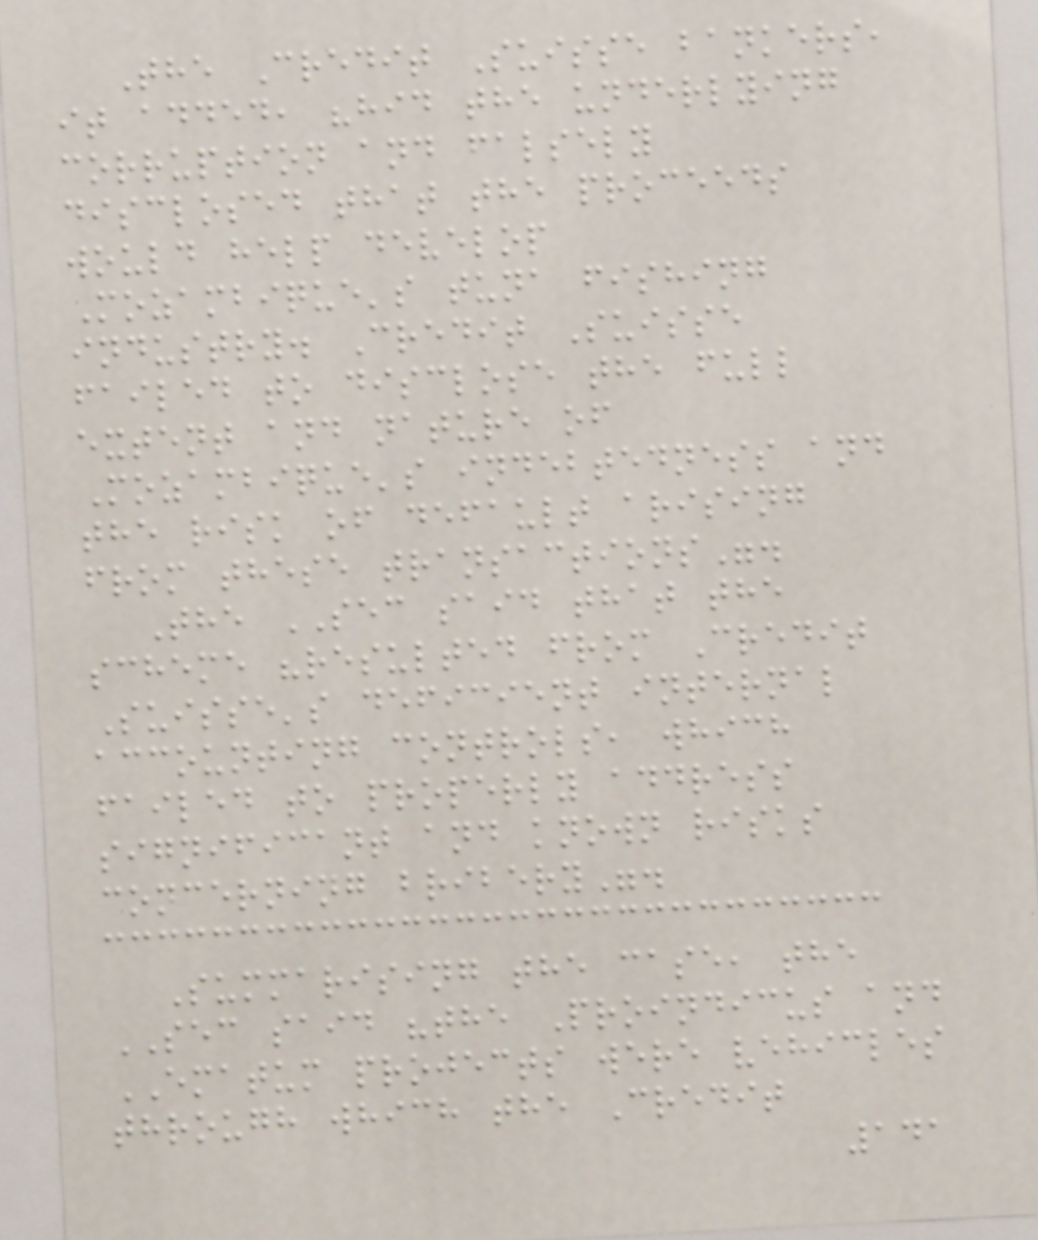The Credit Suisse bankers,
it added, "hid the underlying
corruption and falsely
disclosed that the proceeds
would help develop
Mozambique's tuna fishing
industry. Credit Suisse
failed to disclose the full
extent and nature of
Mozambique's indebtedness and
the risk of default arising
from these transactions".
The SEC said that the
scheme "resulted from Credit
Suisse's deficient internal
accounting controls, which
failed to properly address
significant and known risks
concerning bribery".
Summarising the case, the
SEC said "the Proindicus and
EMATUM projects were vehicles
through which the Credit
141
